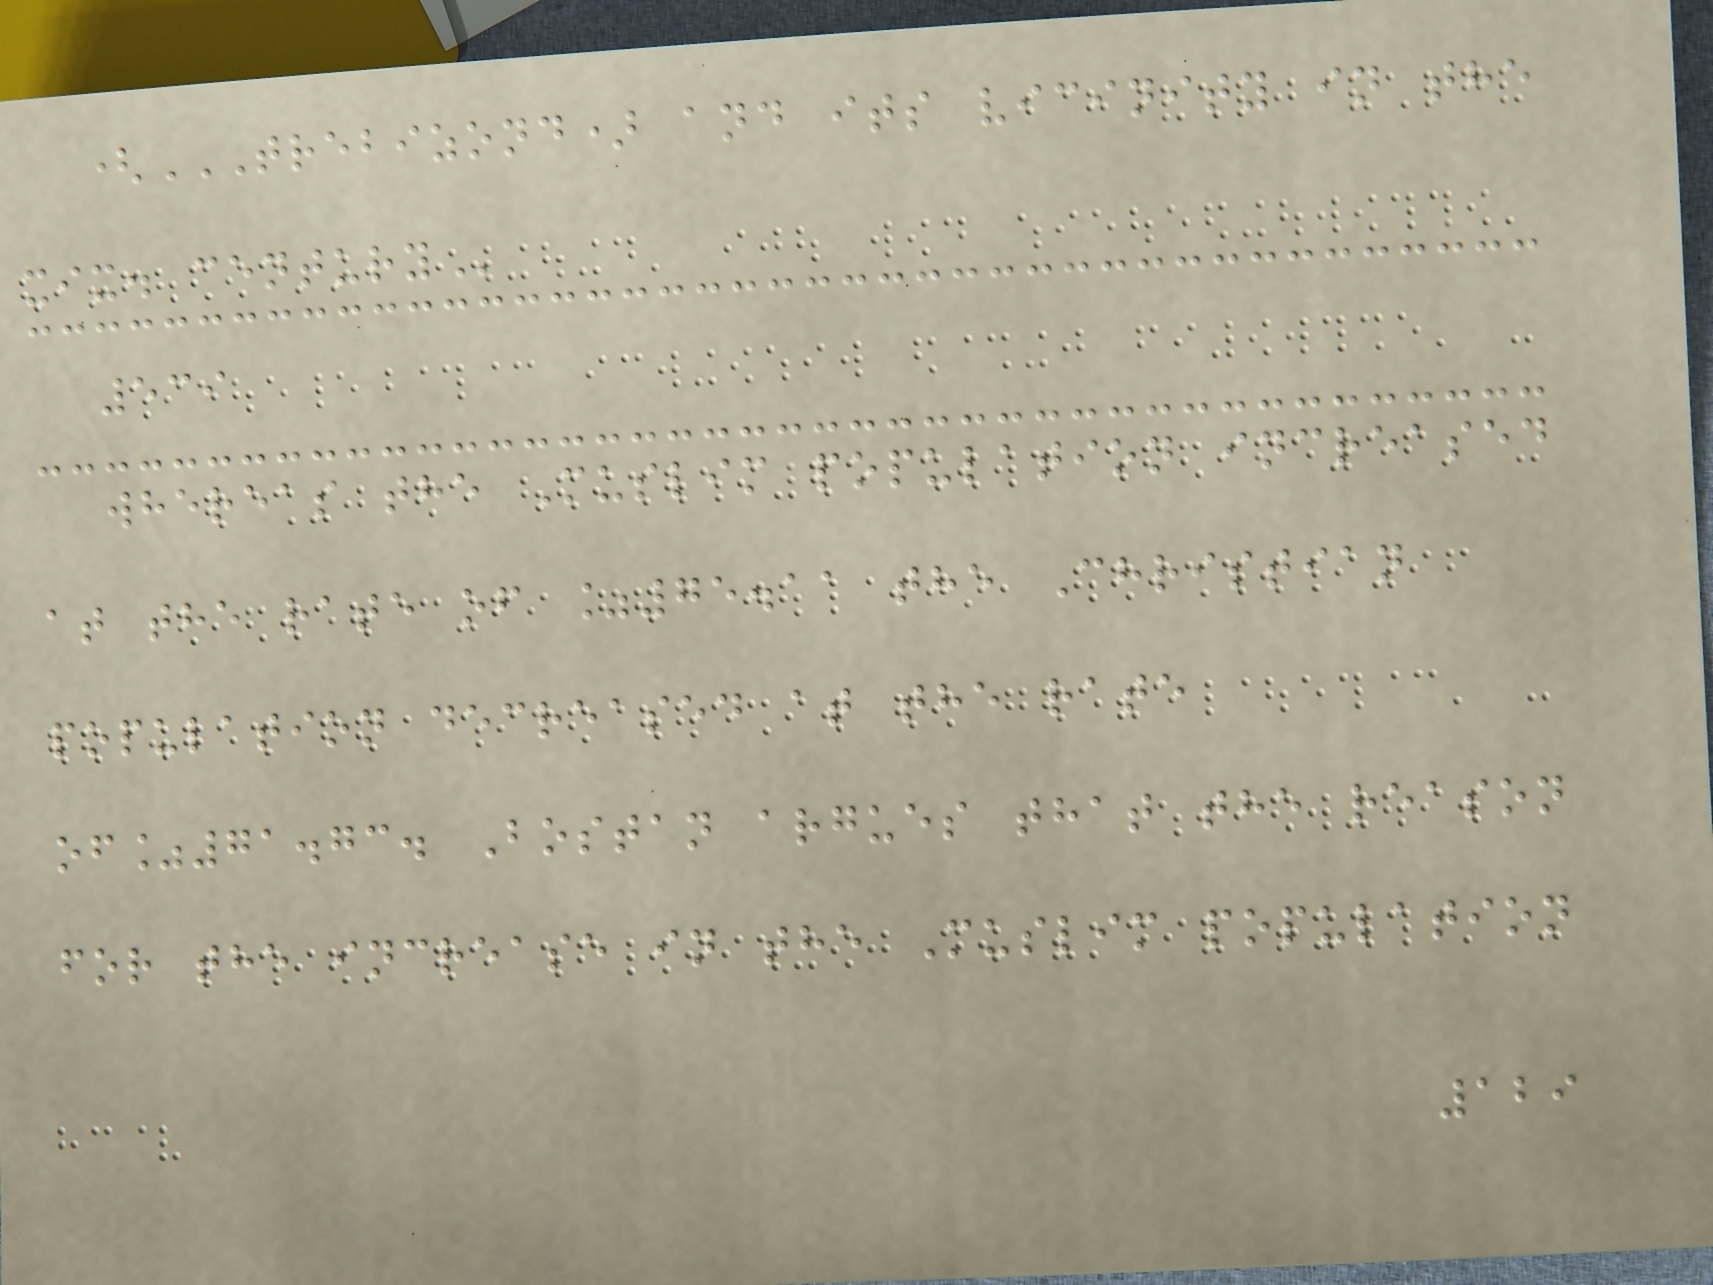(TREBIZOND) AND ITS VICINITY IN THE
XIX. CENTURY
539
whereas the Muslim population increased
at the rate of %75.11 the Christian
population decreased at the rate
of%71.73. Bostan argues that the reason
for the increase in the Muslim population
129
